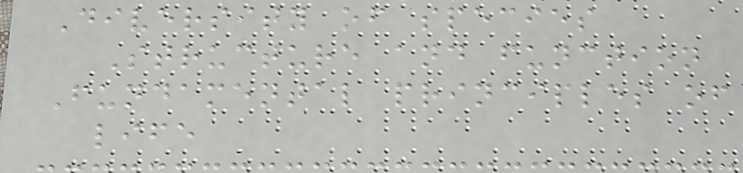Diversity of species
Structure and function
Fundamental principles of
life
